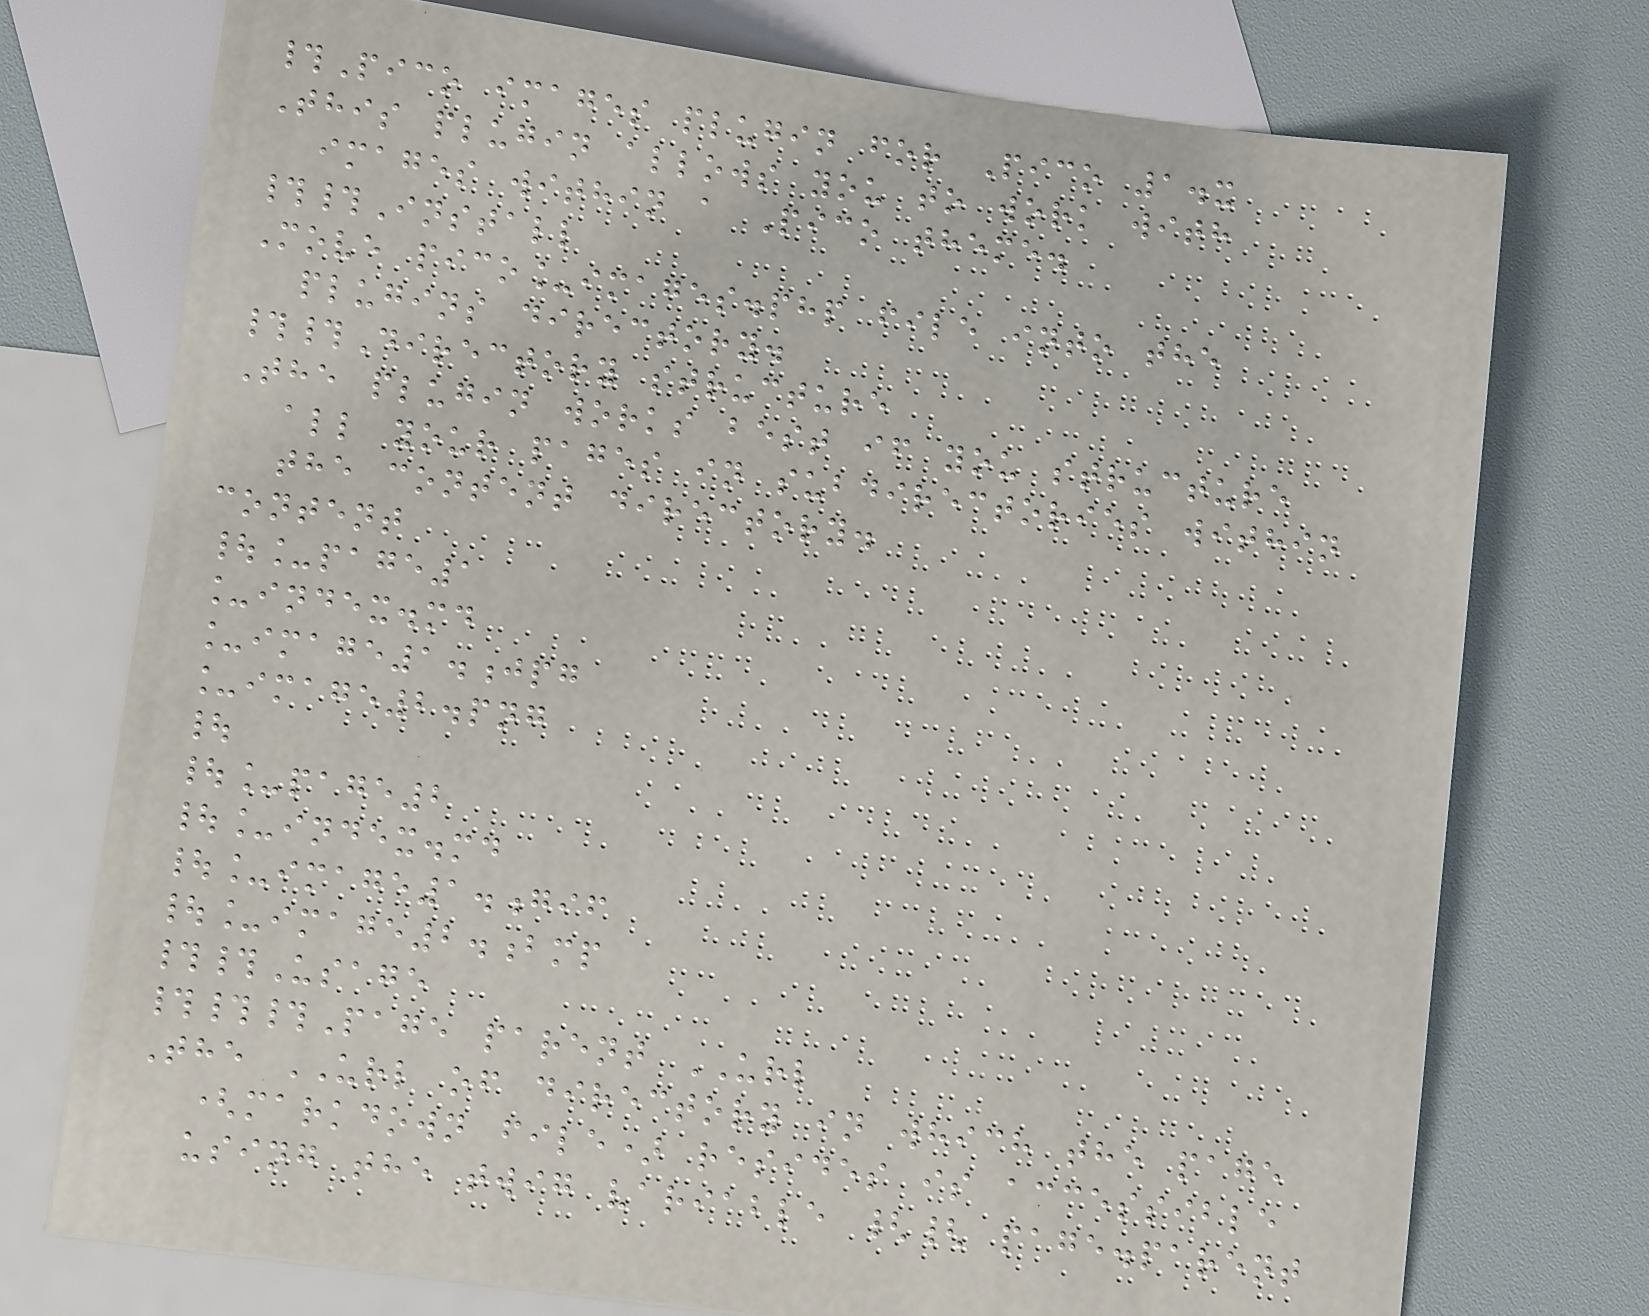#Pico images plugin for Pico 1.x
This plugin allows you to work with
images within a Pico theme.
##Install
Move pico_images.php file into the
plugins directory.
##Directory structure
The plugin works best if you structure
all your pages in subdirectories within
the content directory.
content
|_page1
_index.md
_image1.jpg
_image2.png
|
|_page2
|_index.md
|_image1.gif
|_image2.bmp
##Usage
###Page parent URL
The URL of directory in which the page
(markdown file) resides is accessible
using the twig variable {{ page.parent
